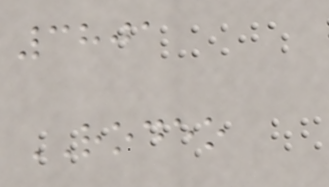3801
RODEO
